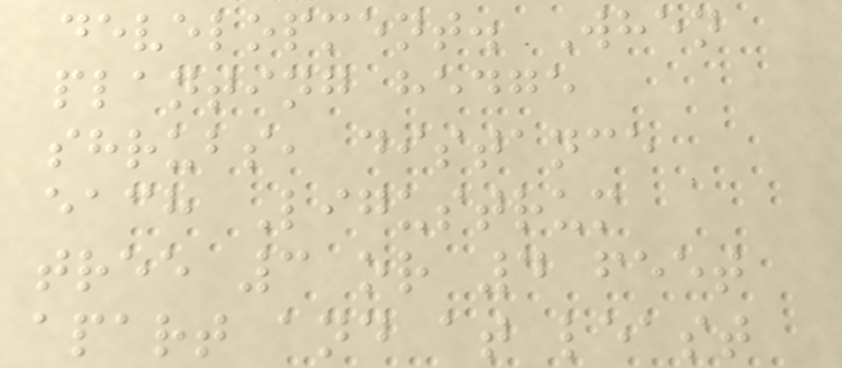development. When
planting hedge
shrubs, distance
each Ligustrum
tree 3 or 4 feet
apart and at least
